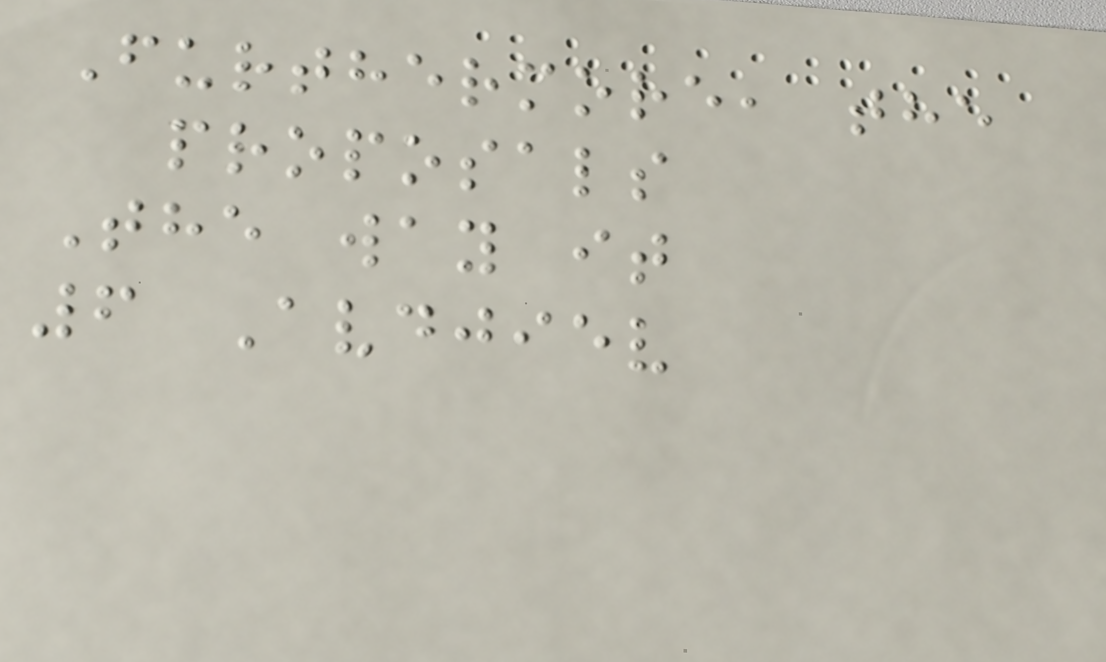Furthermore, the
proposals
The way it
6 Avdjiev
